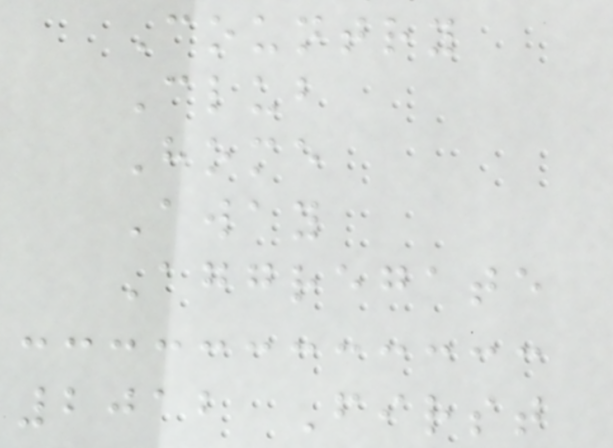Country
Club
Home
Away
Aggregate
2012 First
